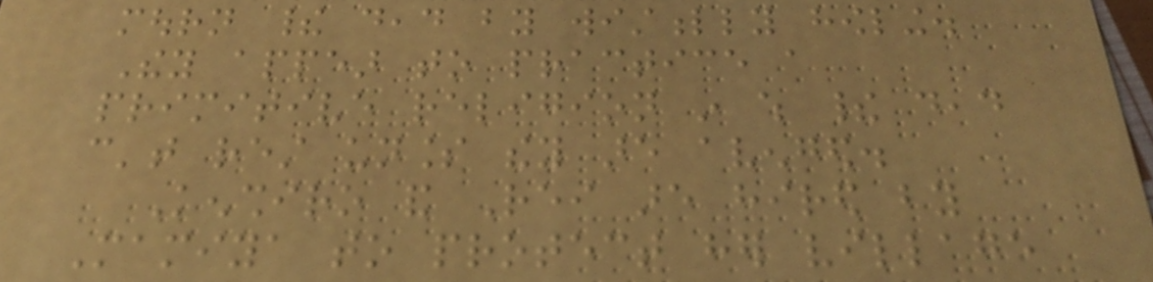mourn their dead by wistfully howling.
They appear to practice a
primitive religion in which their dead
can't rest unless they are avenged.
Kenshiro and Rei are hired by
Mamiya to protect her village
